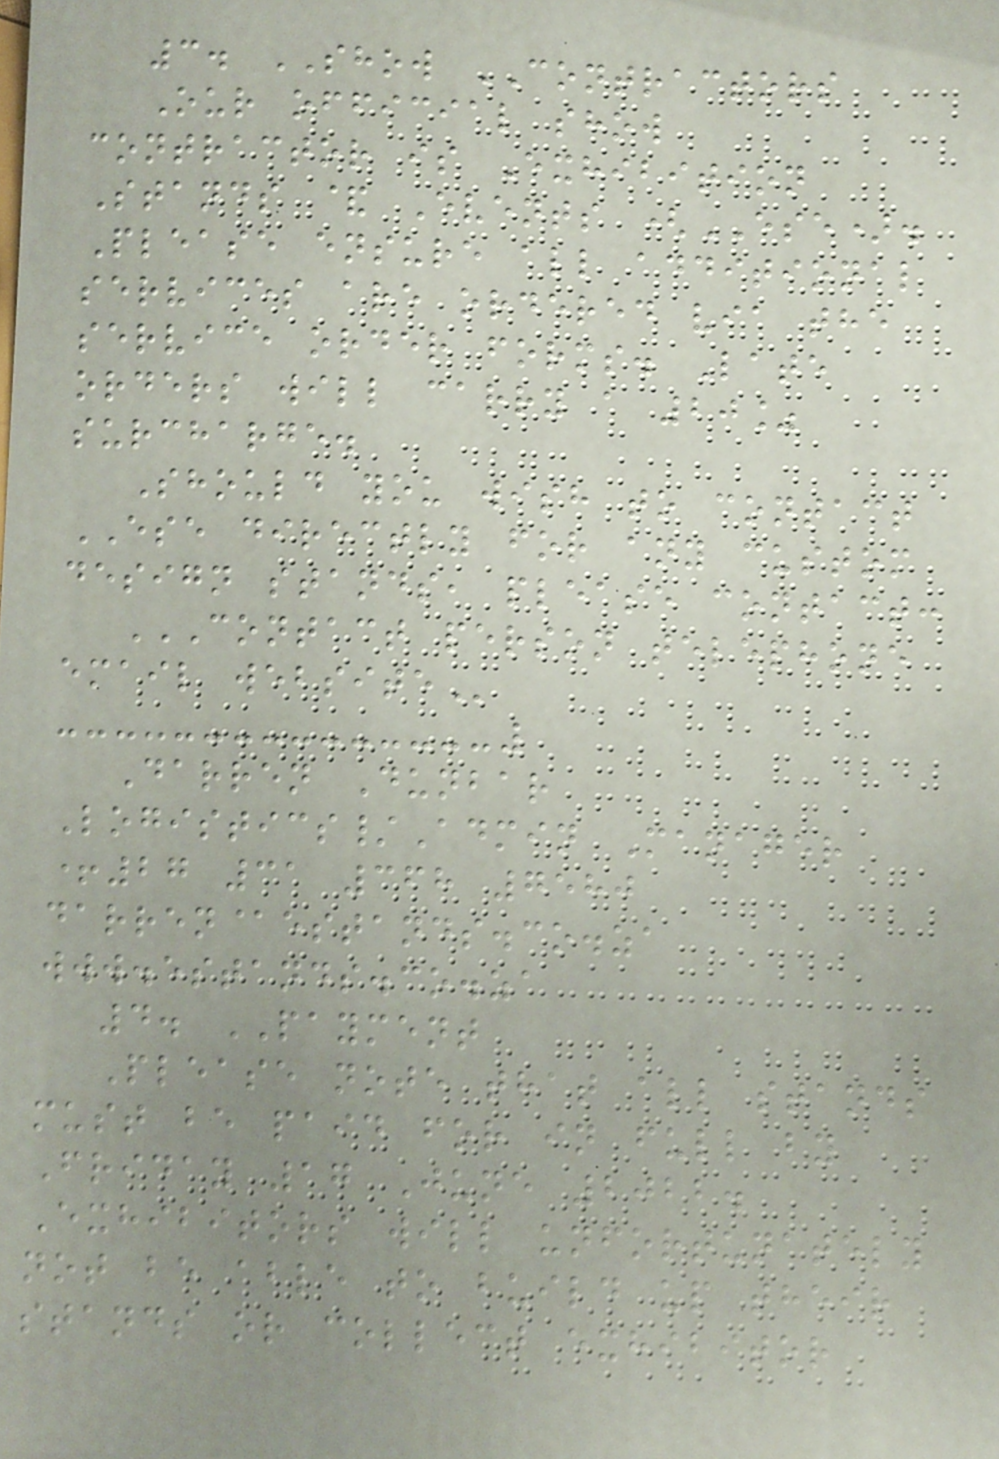3. SHOW CONTRACTORS
Our official show
contractor is Exhibition
Stands & Events (ESE).
Please ensure all additional
services are ordered via the
service order forms. Late
orders will carry a 20%
surcharge.
Should you wish to contact
ESE directly for any custom
design stands, please contact:
CONTACT PERSON TELEPHONE
EMAIL WEBSITE
Darren Dunbar
Logistics/Admin Manager
+27 31 368 7580
darren@estands.co.za
www.estands.co.za
4. PAYMENT
Please note that all stands
must be paid for in full by
Friday 17 June 2022.
Exhibitors will unfortunately
not be able to build up their
stands or collect exhibitor
